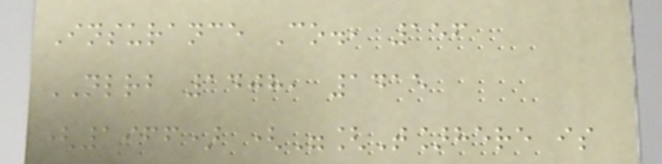Insurance Co., 156
NLRB 1408, 1415
(1966) ("[T]here is
